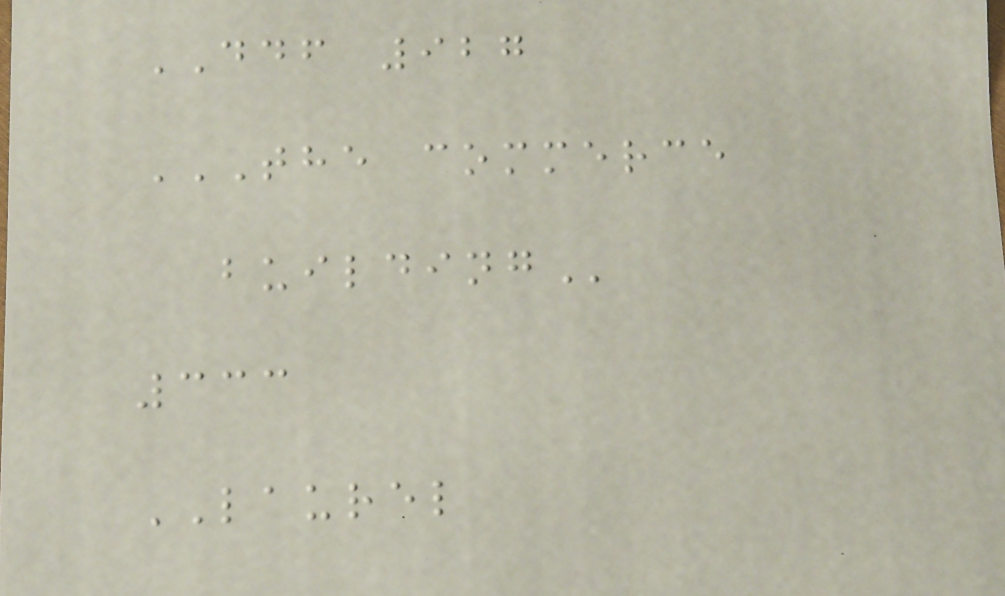DDF 927
THE COMMERCE
BUILDING
333
LAUREL
